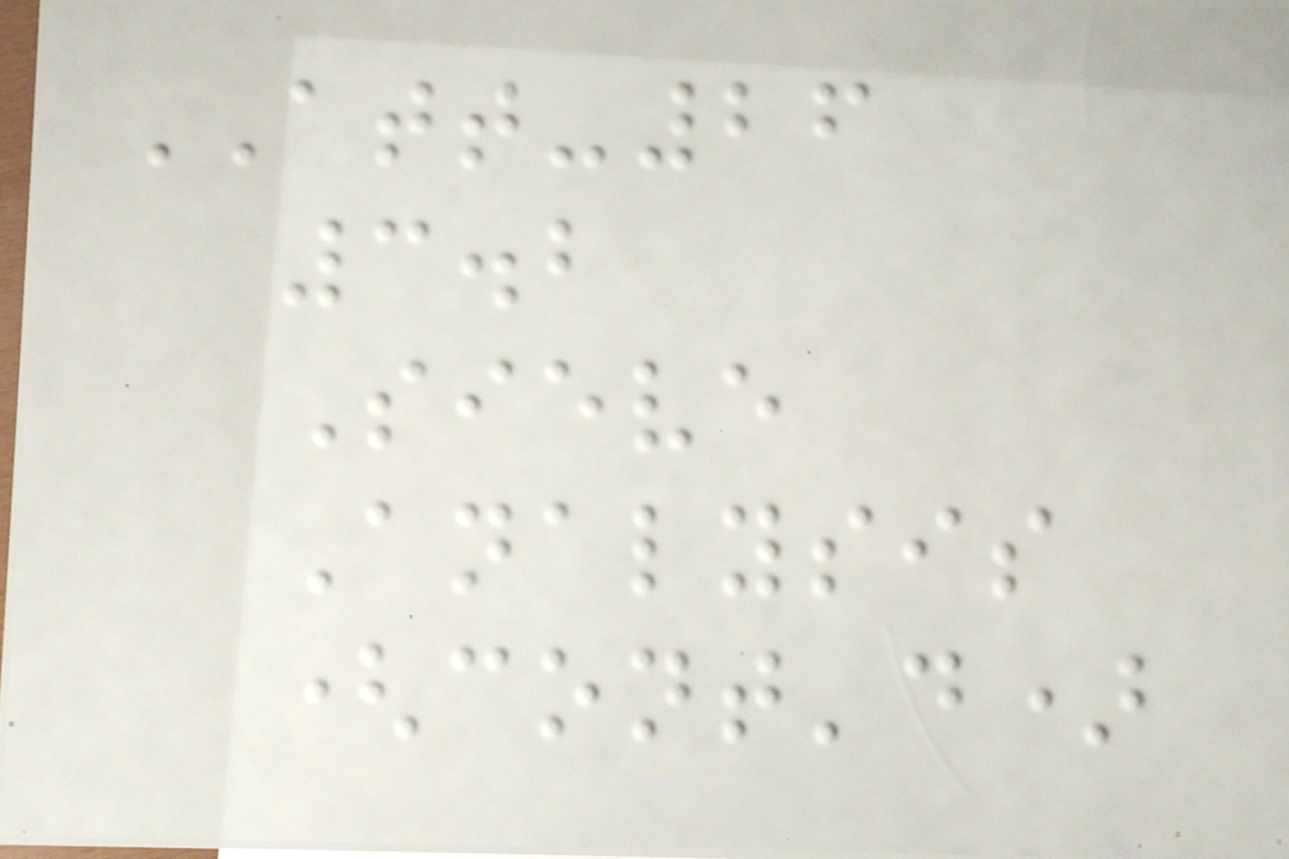ATT-26
3.2
Sieve
Analysis
(cont'd)
